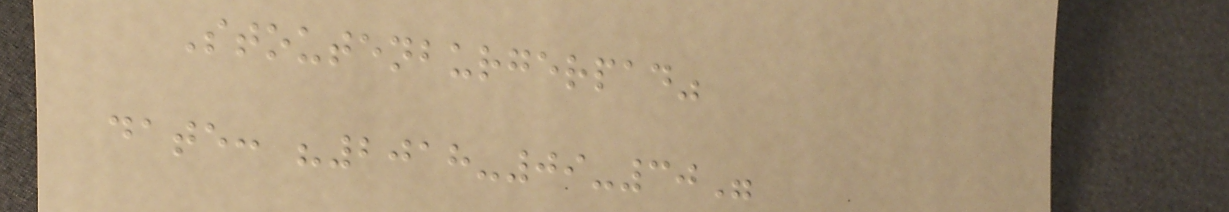Stoutenburgerpad"
date: "2018-09-30"
